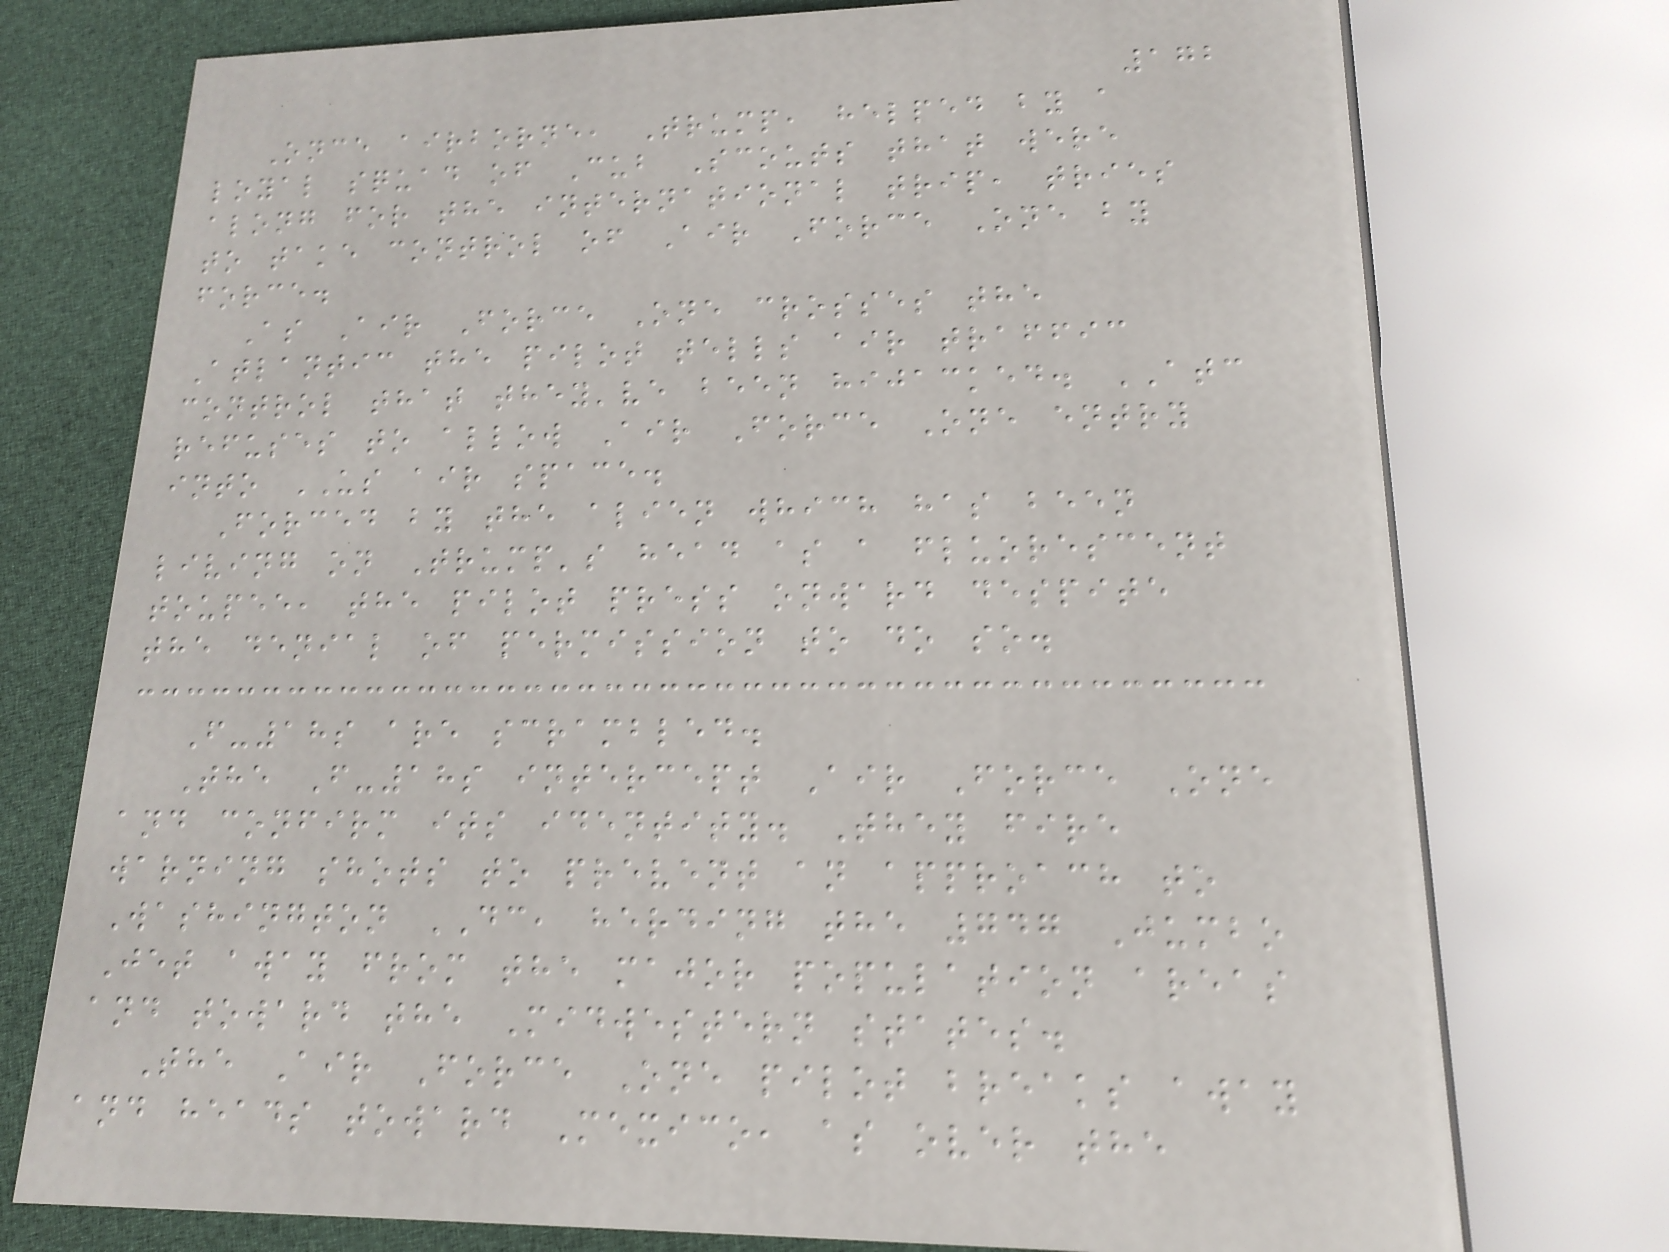172
Once airborne, Trump, helped by a
loyal squad of Cub Scouts that were
along for the international trip, tries
to take control of Air Force One by
force.
As Air Force One crosses the
Atlantic the pilot tells air traffic
control that they've been hijacked. ATC
refuses to allow Air Force One entry
into US air space.
Forced by the alien which has been
living on Trump's head as a fluorescent
toupee, the pilot press onward despite
the denial of permission to do so.
F-18s are scrambled.
The F-18s intercept Air Force One
and confirm its identity. They fire
warning shots to prevent an approach to
Washington DC, herding the 747 Jumbo
Jet away from the major population areas
and toward the Midwestern states.
The Air Force One pilot breaks away
and heads toward Mexico, as over the
